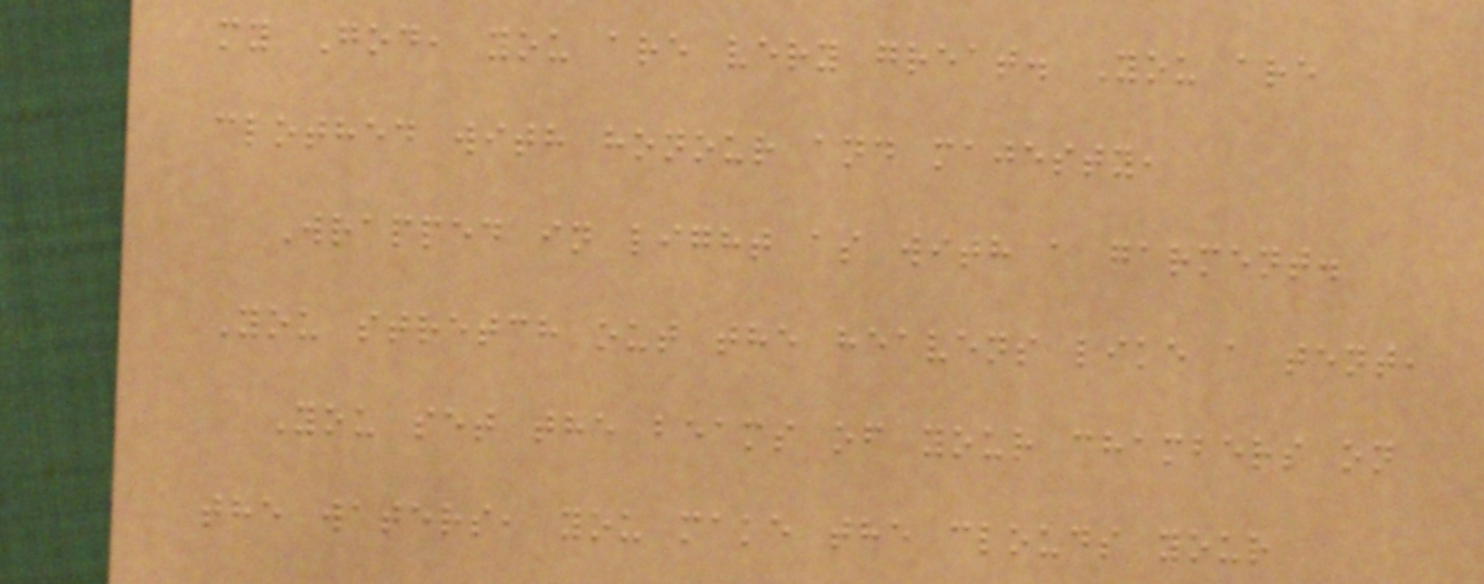my God, you are very great. You are
clothed with honour and majesty,
Wrapped in light as with a garment.
You stretch out the heavens like a tent,
You set the beams of your chambers on
the waters, you make the clouds your
